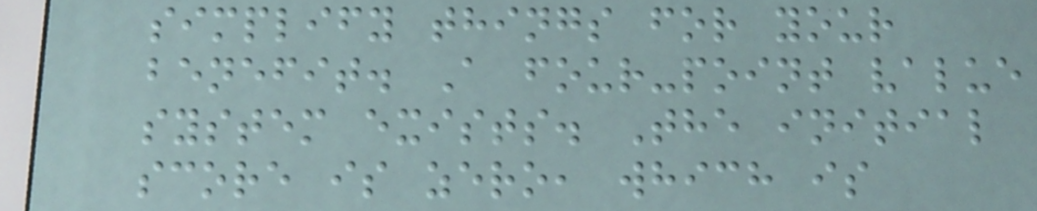simplify things for your
benefit. A four-point value
system exists. The initial
score is zero, which is
